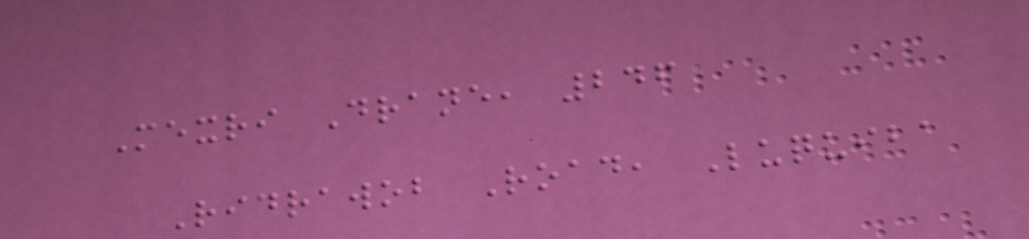Mexri Drane, 246
Ridrawob Road, Luquiba
